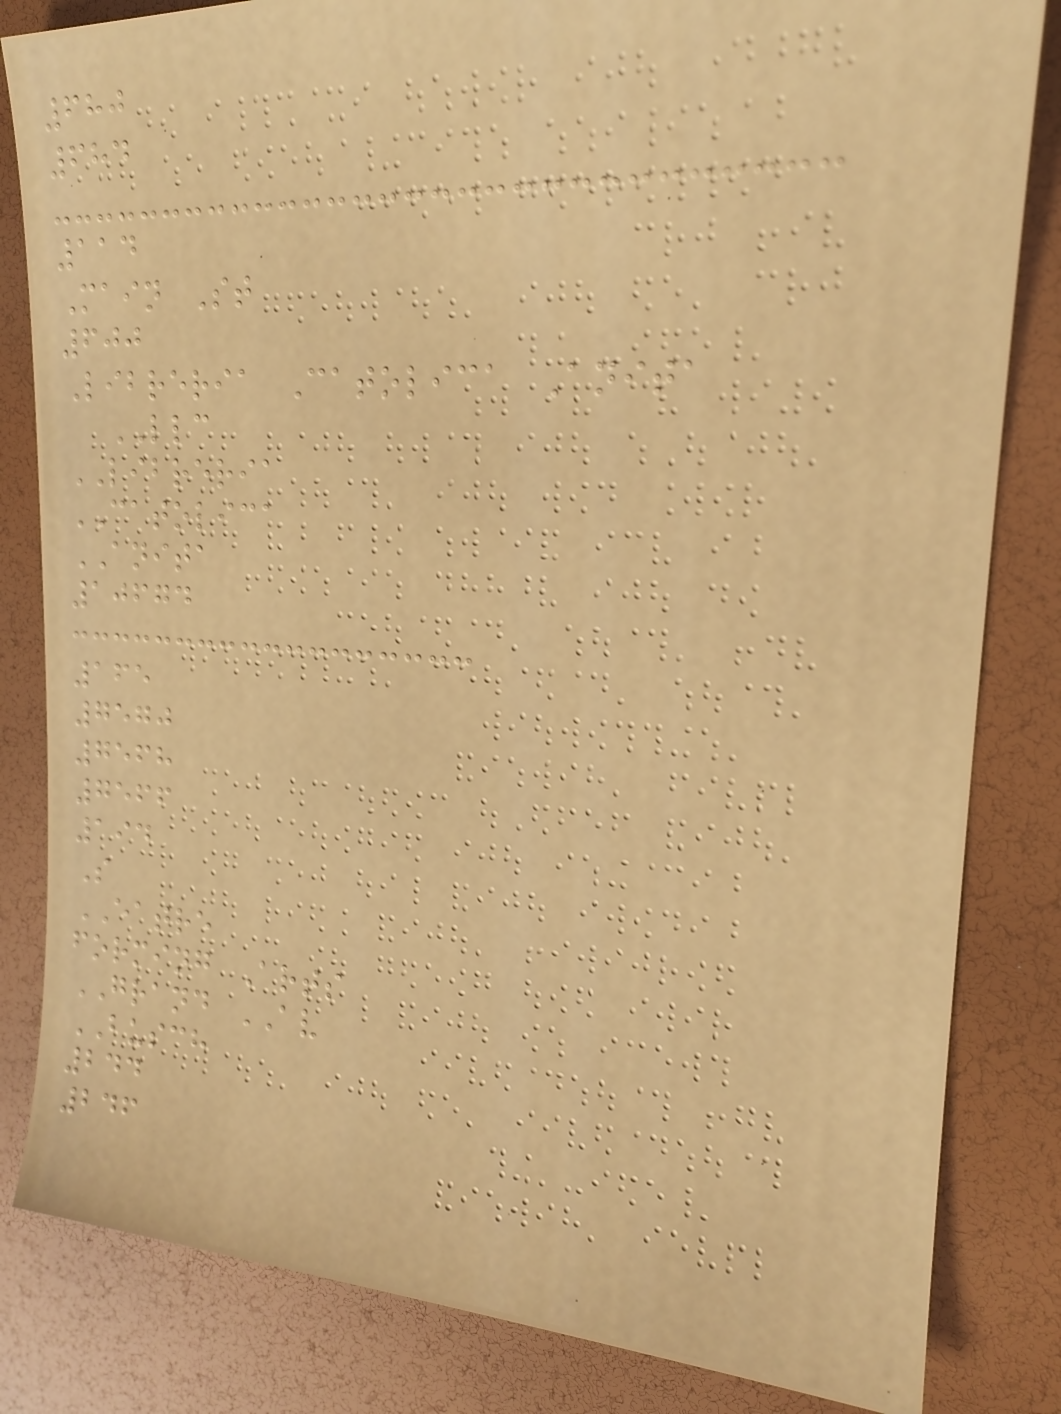680
684
114
Main St
600
Libreria Catolica Anita
LLC
LIBRERIA
CATOLICA
ANITA
10674
165
7570
7568
7566
194
S
EATRE
forming Arts
GRAND AV
BUSCH
244
246
